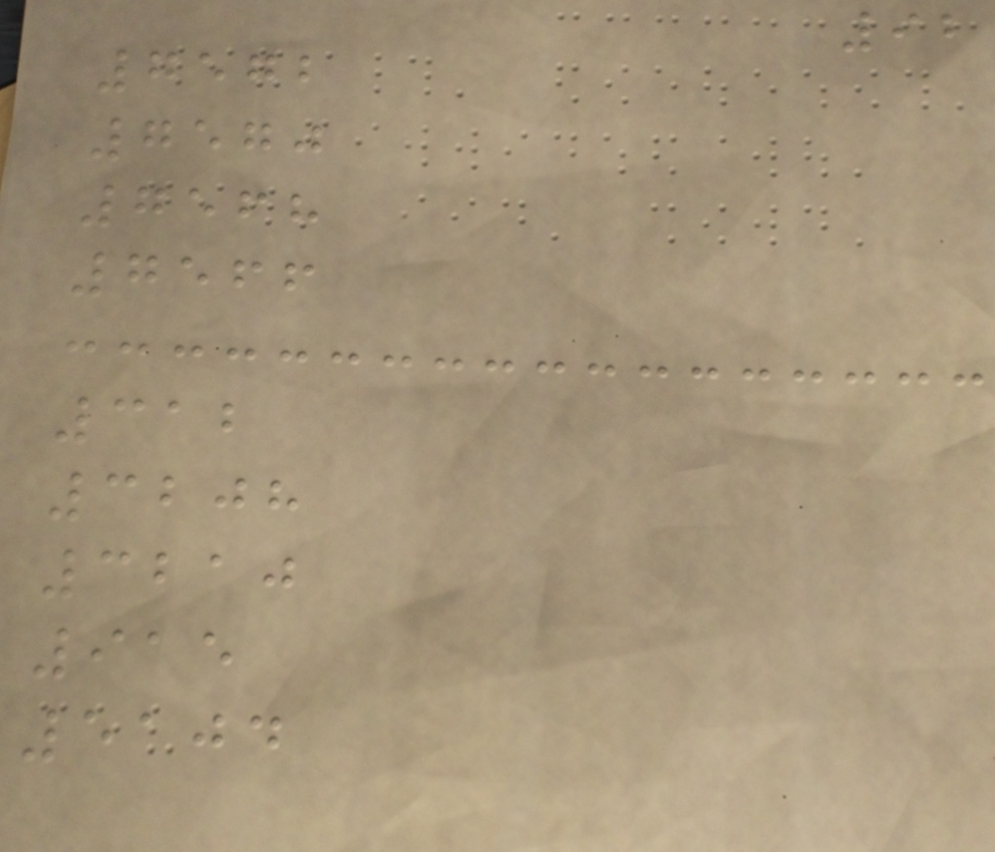92
7572
7570
7568
7566
312
3208
3210
915
5104
